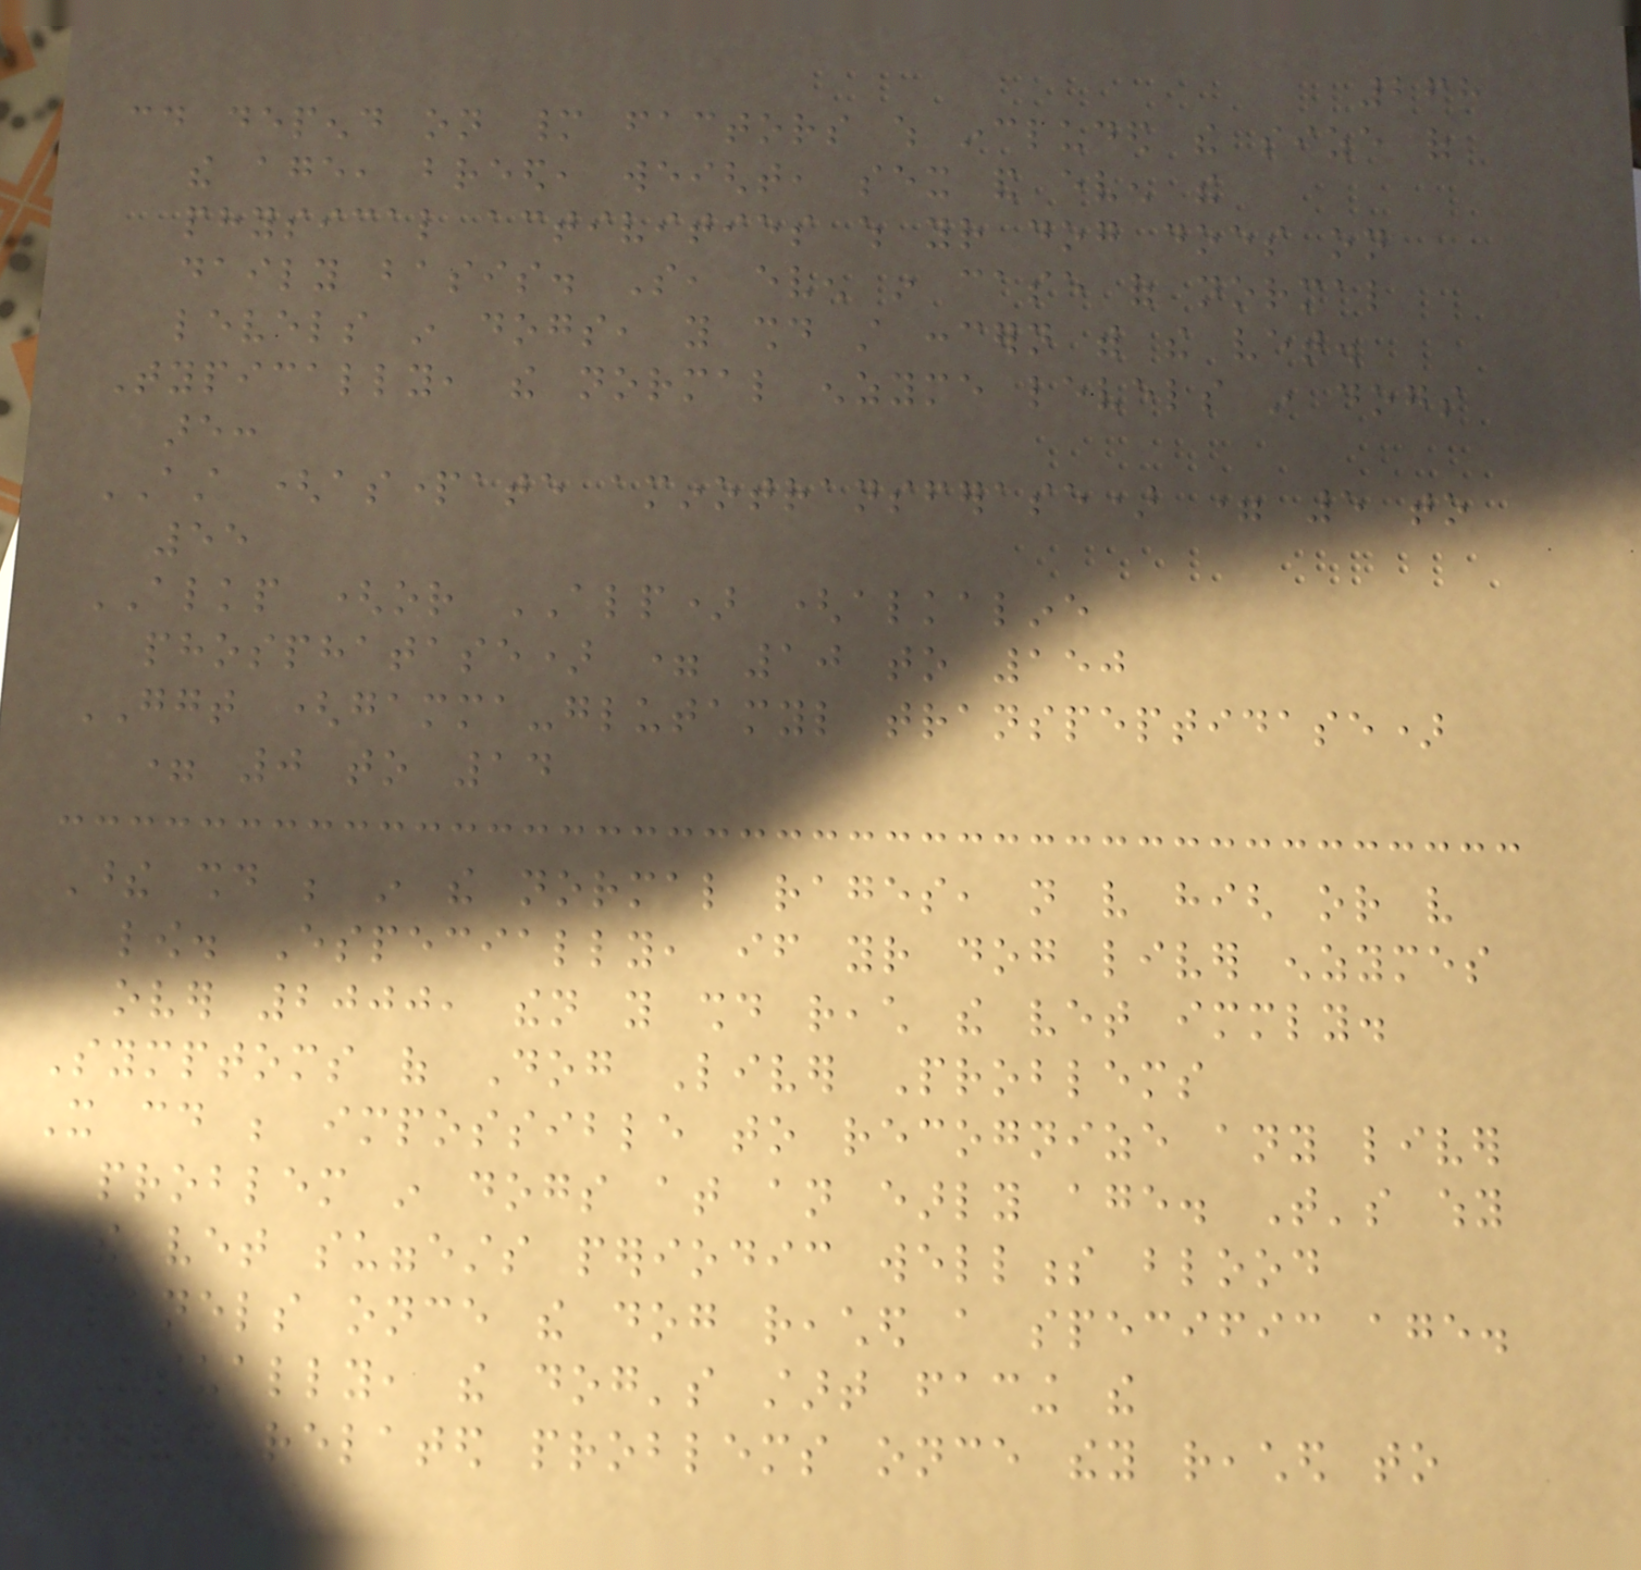268
could depend on many factors which included the size of
the age, breed, weight, sex and even the
physical activities which your dog does on
daily basis. So, even in case of normal
levels in dogs, you should still concern with the vet.
Typically, the normal enzyme levels in dogs
are:
AST (aspartate aminotransferase) = 5 to
55
ALKP (or ALP) (alkaline
phosphatase) = 10 to 150
GGT (gamma-glutamyl transpeptidase)
= 0 to 14
These should be in the normal rages, not very high or very
low. Especially, if your dog liver enzymes
over 2000, then you should reach the vet immediately.
Symptoms of Dog Liver Problems
It could be impossible to recognize any liver
problem in dogs at an early age. That's why
the vet suggests periodic wellness blood
panels once the dog reached a specific age.
Usually, the dog's start facing the
liver-related problems once they reached to
